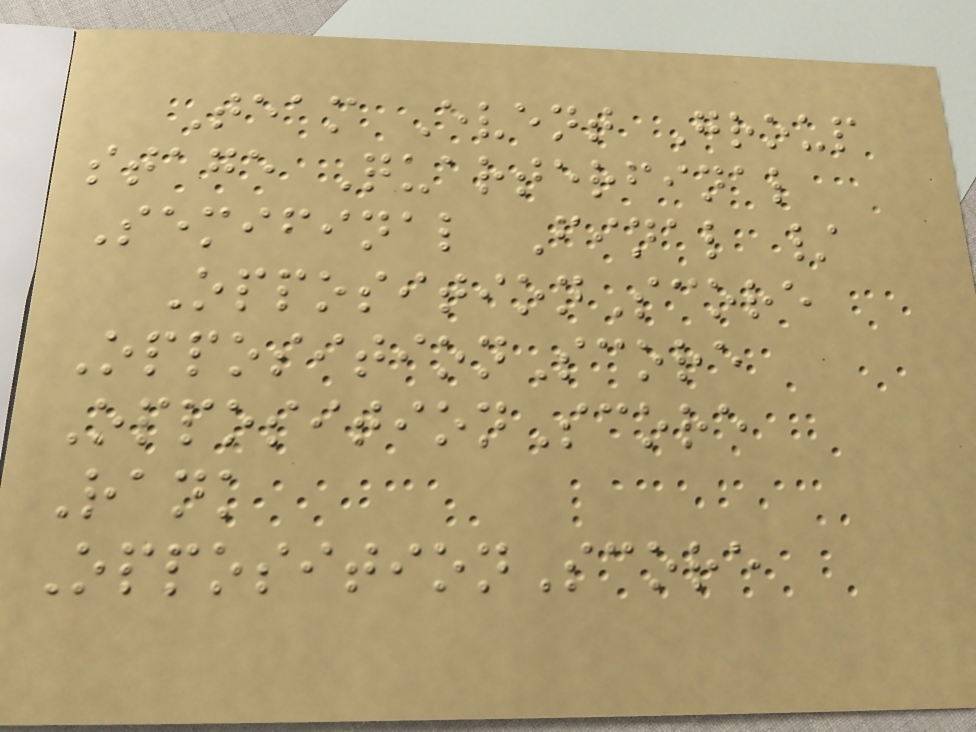Team Event Group
stage Quarterfinal
Semifinal Final /
OppositionScore
OppositionScore
OppositionScore
Rank
OppositionScore
